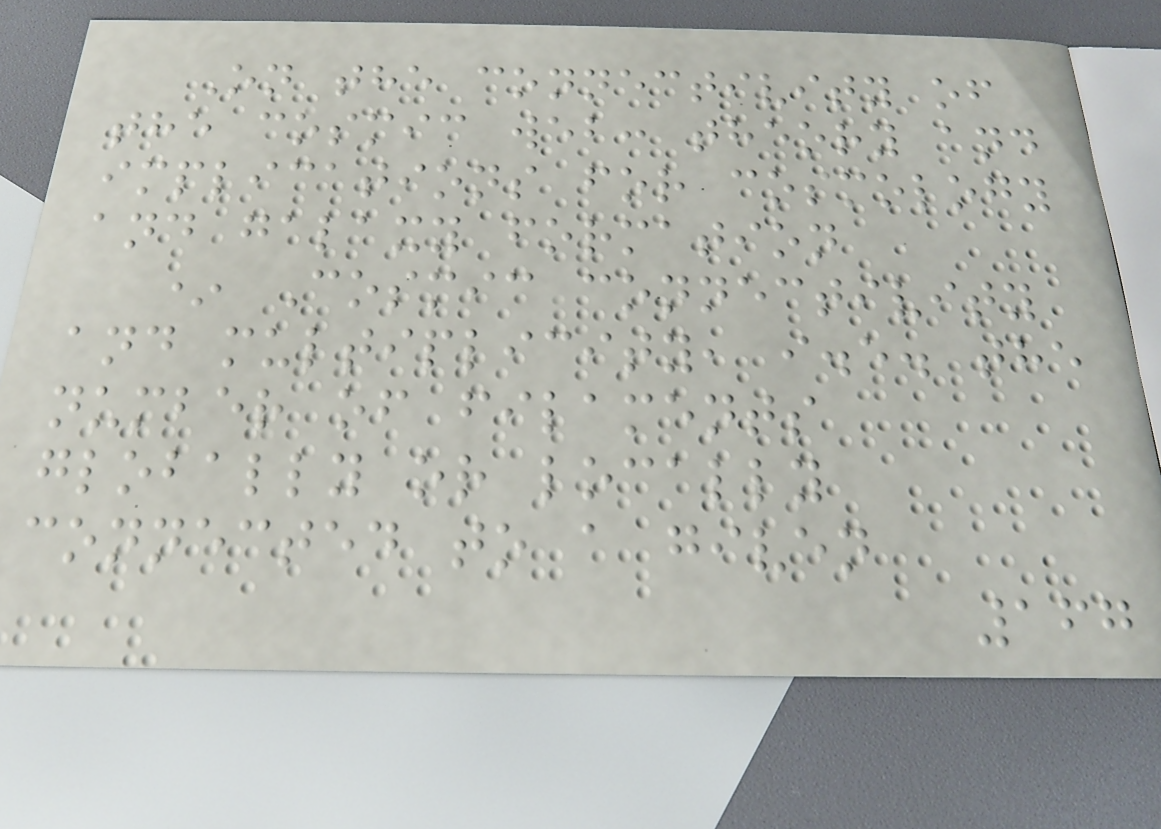On the connectivity of
the cosmic web: theory and
implications for cosmology
and galaxy formation
* Cosmic connectivity
and multiplicity, i.e. the
number of filaments
globally or locally
connected to a given
167
